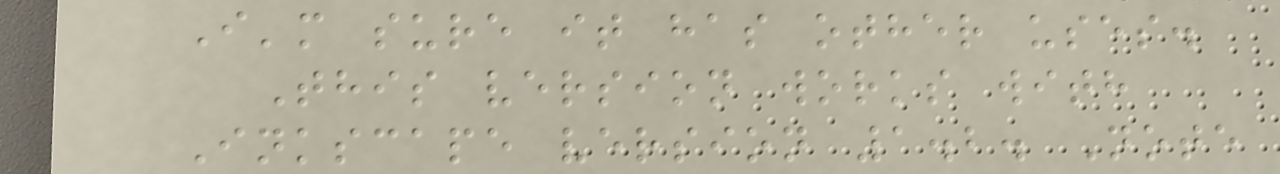I'm sure it has other uses.
This version works with
Inkscape version 1.2. Note
